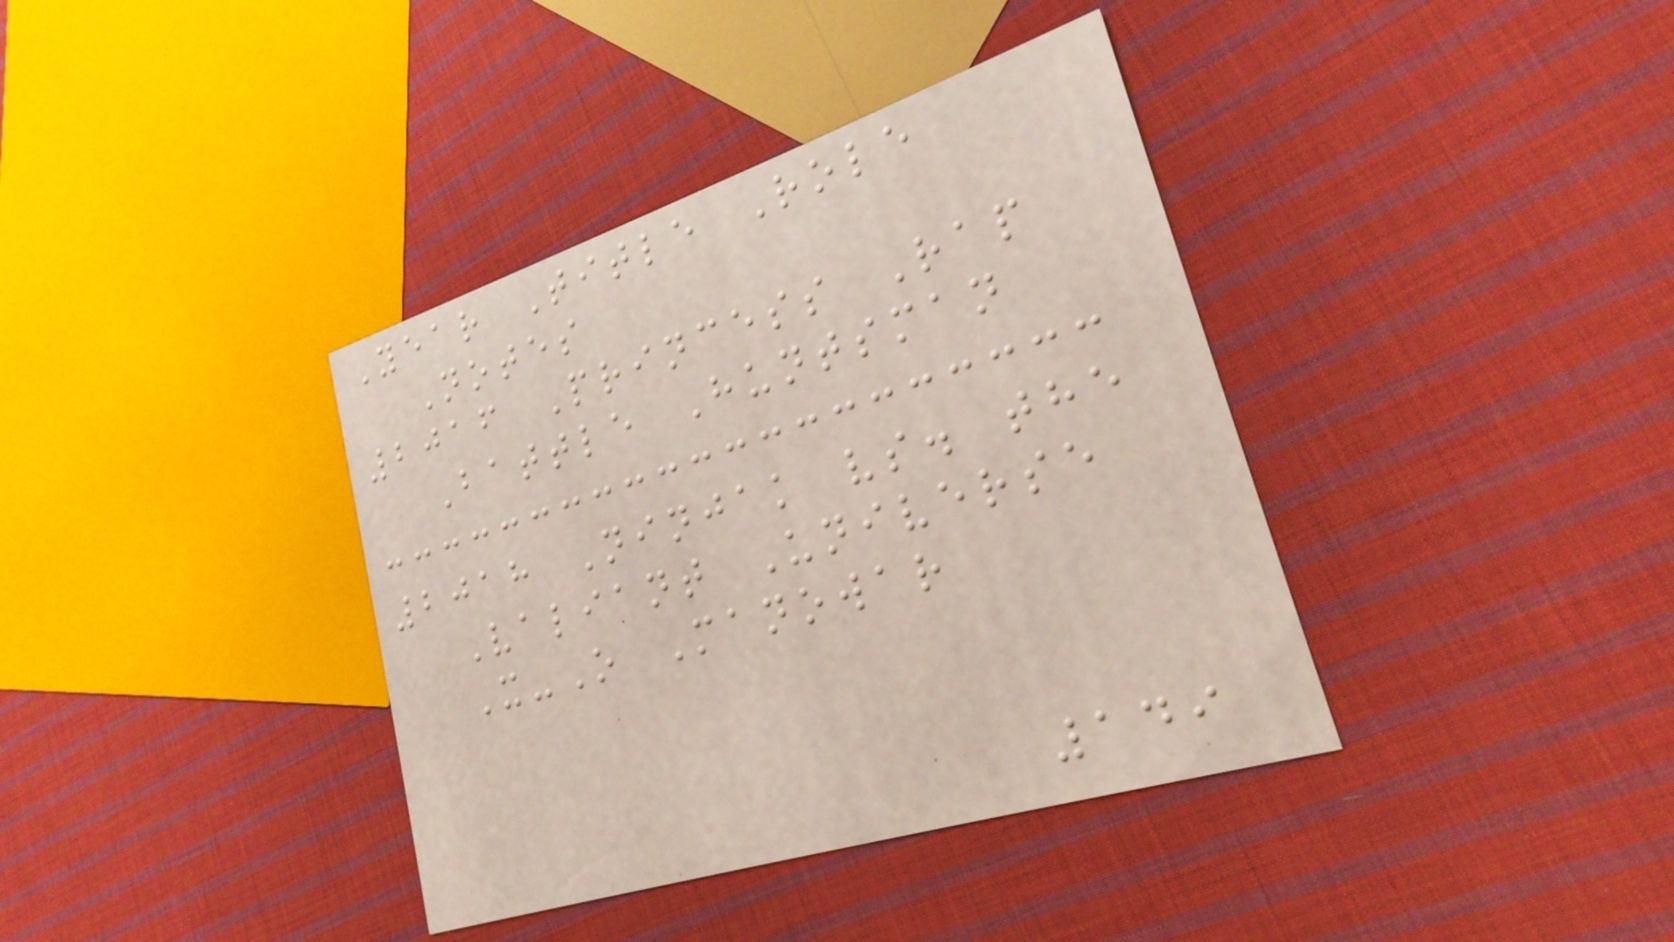Year Title Role
Notes
2016 Princess Rap
Battle Huntsman
2018 Ninjak vs. the
Valiant Universe
X-O Manowar
149
